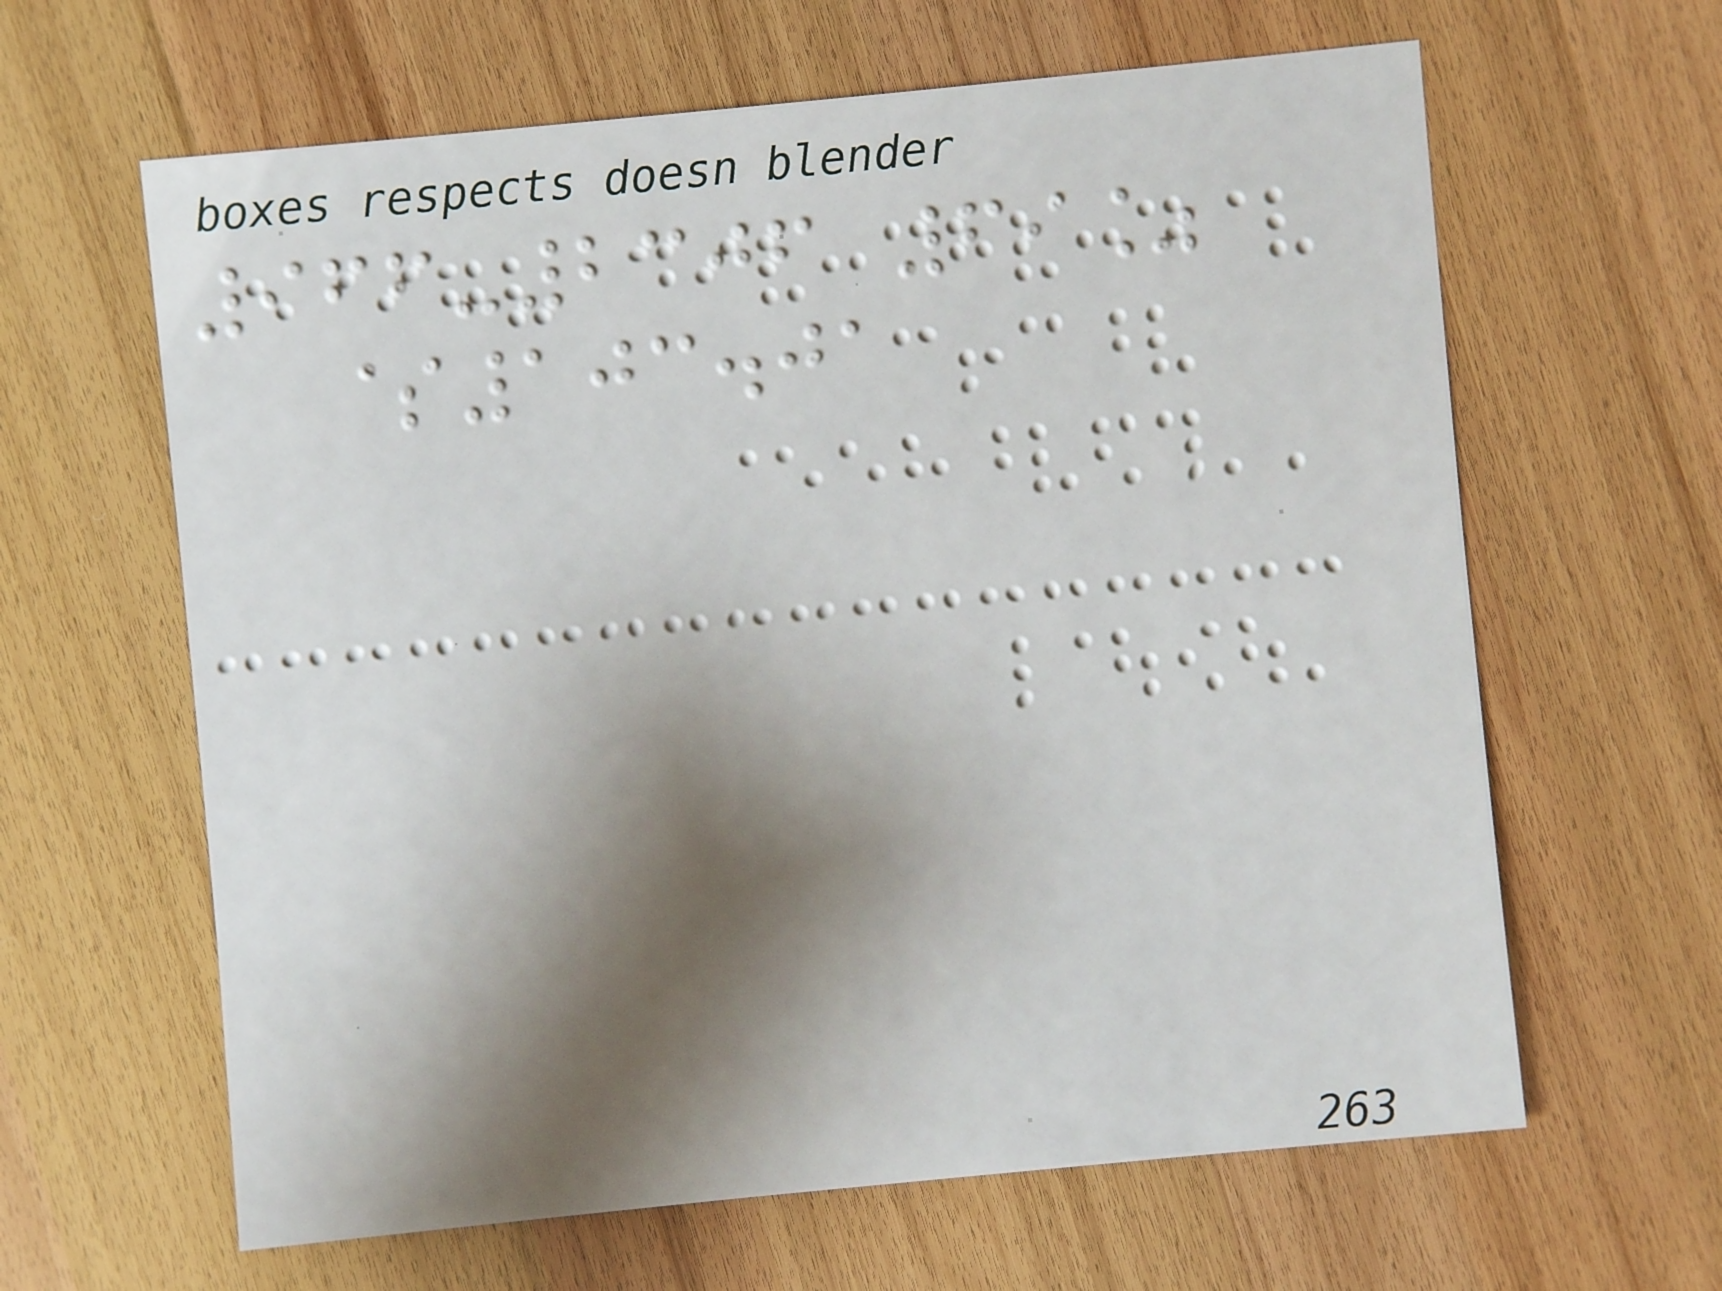966-2306 69%
$103.01
